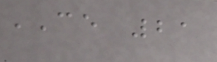CE 21
